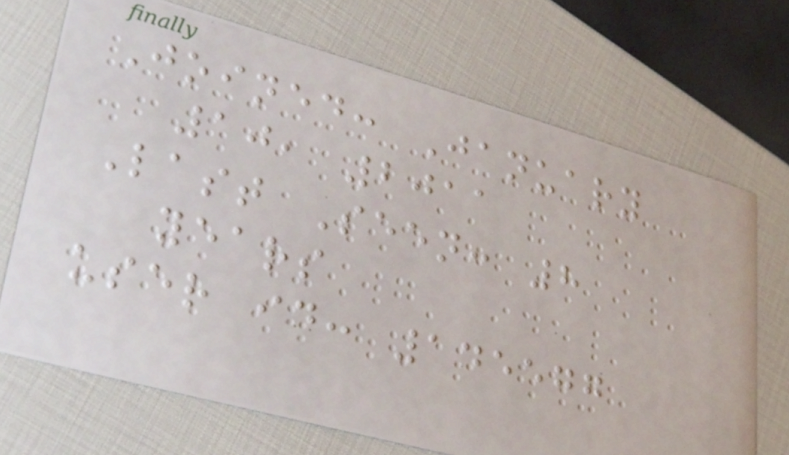Joined: January
10, 2011
Last Seen: 8
years
user id: 145577
